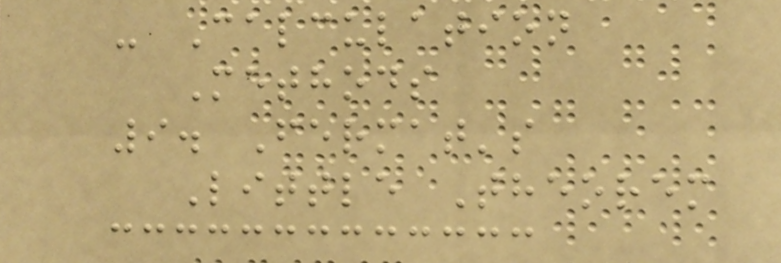- Calculation
Methods
9. Fermat's
Little Theorem
